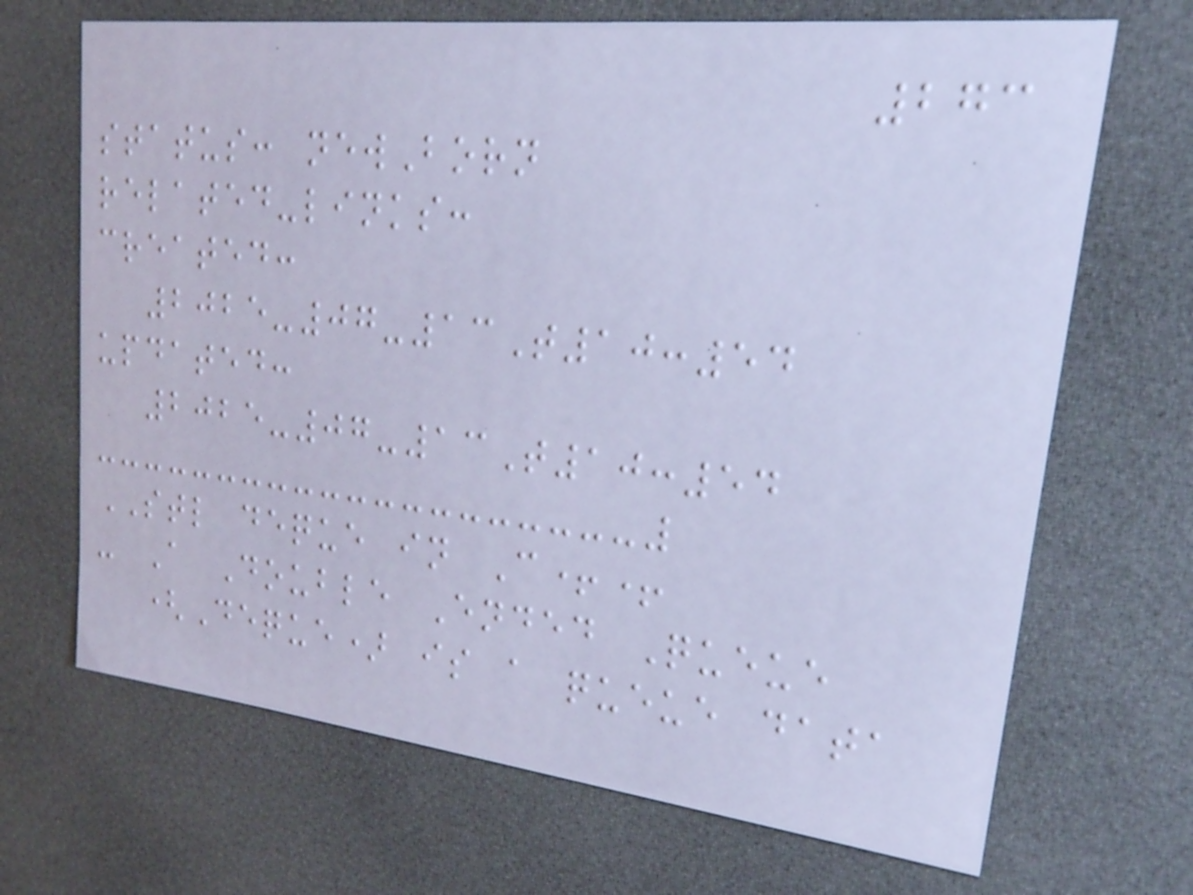273
status: newBorn
related-links:
created:
2025-07-13T10:54
updated:
2025-07-13T10:54
STL deque in C++
- A Double Ended Queue
(Deque) is a queue data
